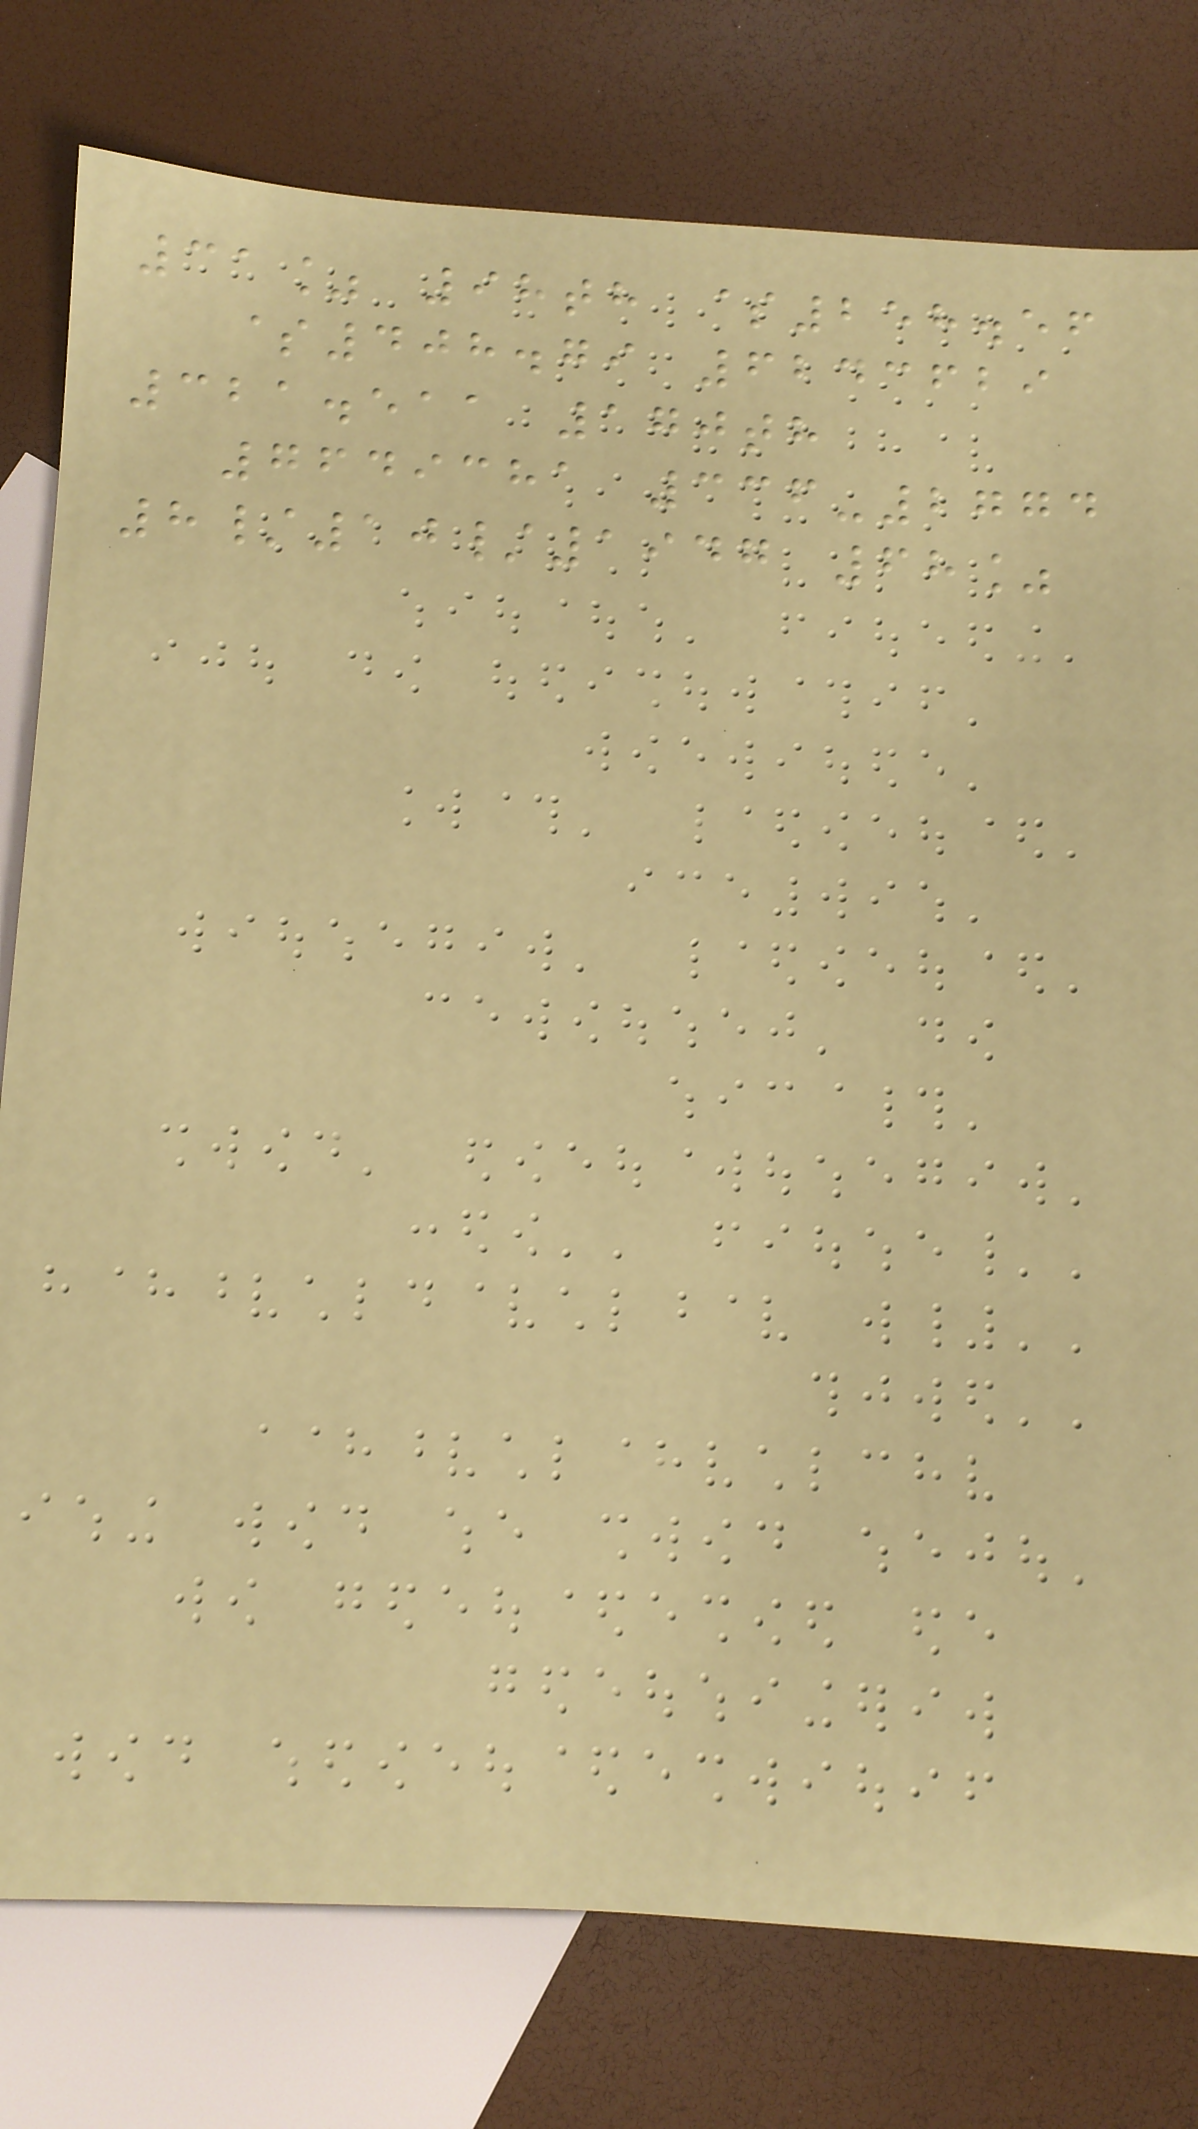31% 98th $258.56
$408.79 6243629
321.511 170th
7649381 336-2774
8/10/1947 68%
